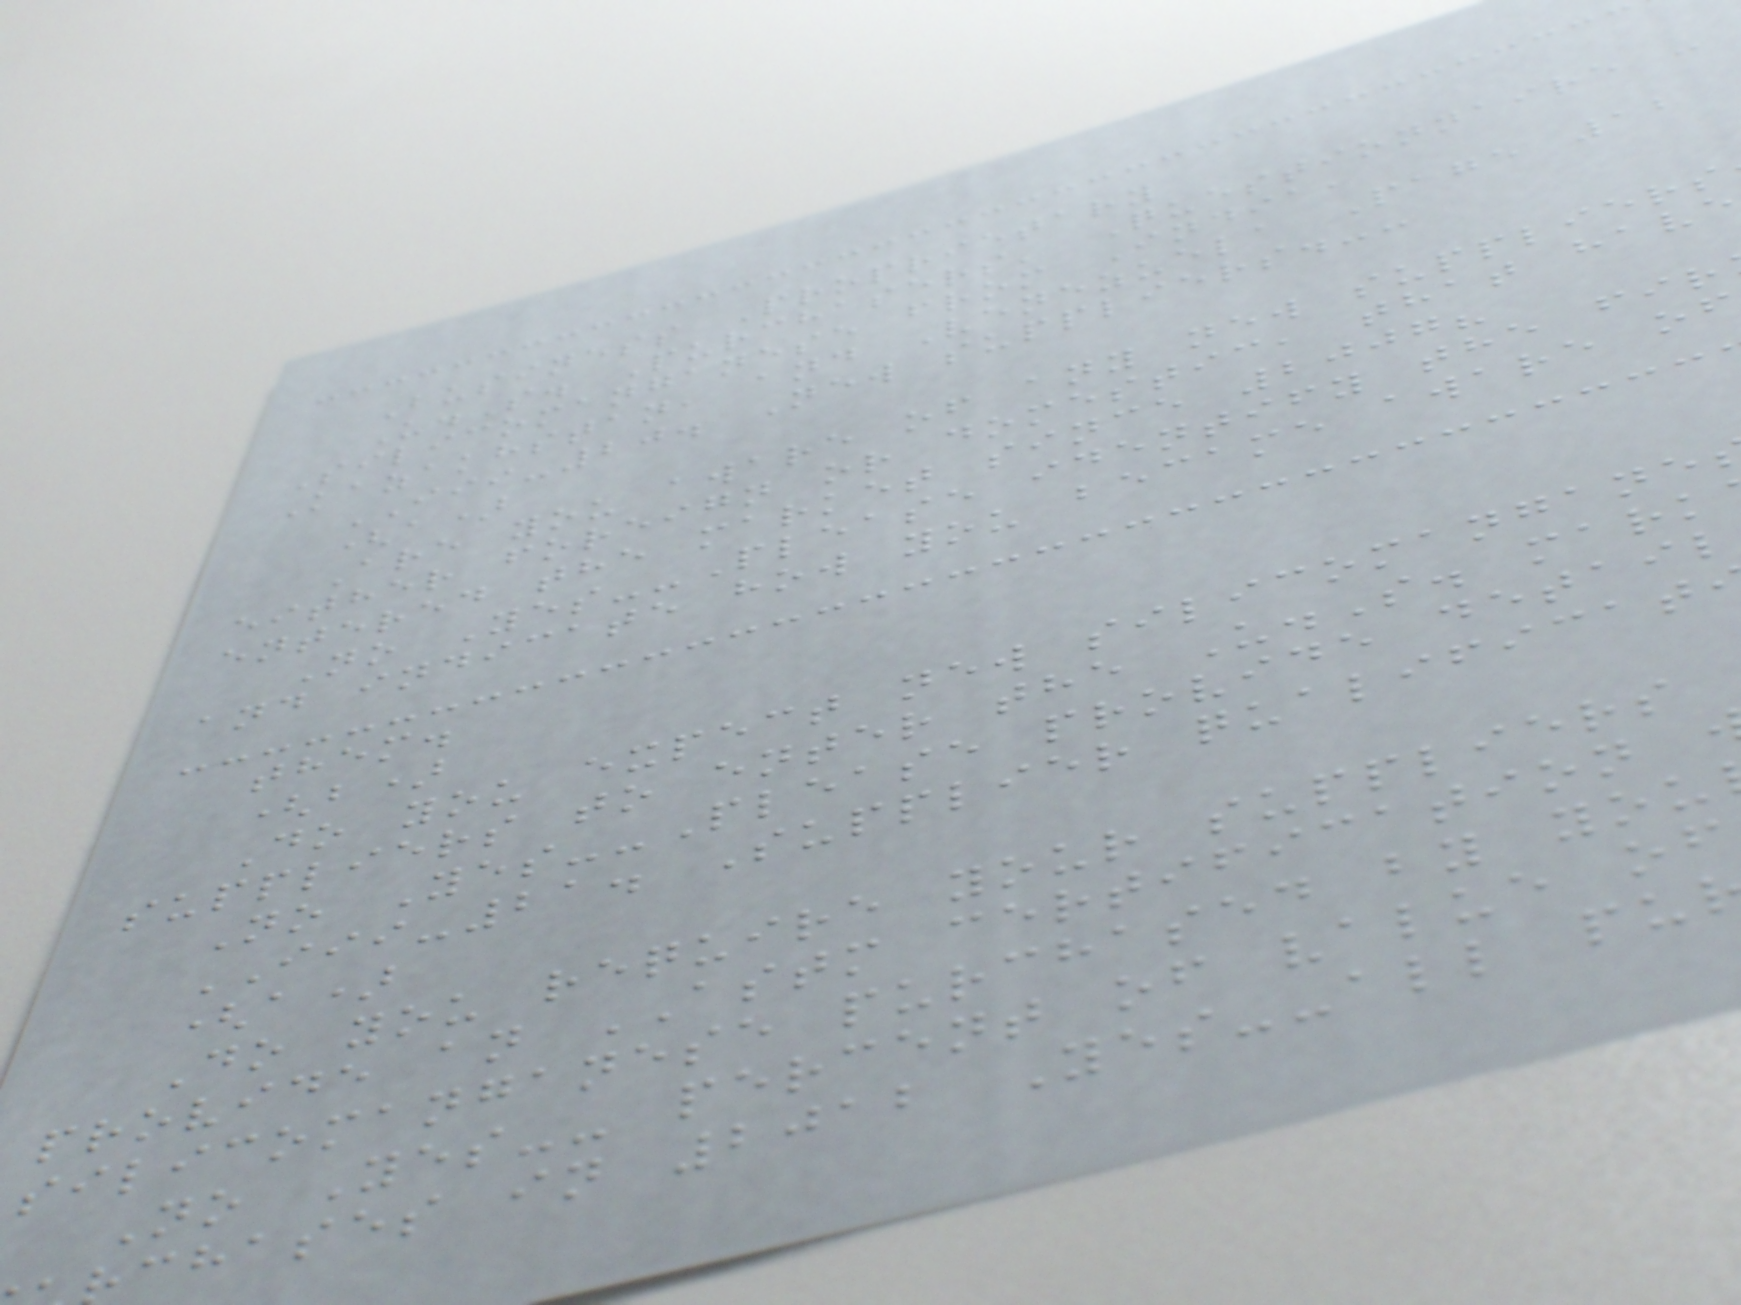Business Proprietary
U.S. Purchasers' Questionnaire -
Silicomanganese from India,
Kazakhstan, and Venezuela Page 12
III-20. New suppliers.--
(a)
Are you aware of any new suppliers
either foreign or domestic, that have
entered the market since 2007?
No Yes--Please identify the fir
and indicate how you became aware of
them.
(b)
Do you expect new silicomangane
suppliers to enter the U.S. mark
No Yes--Please provide detail
III-21. Supplier qualificat
(a)
Do you require your suppliers
provide an ASTM certification
silicomanganese purchased by you
No Yes-- percent of value of
chases in 2012 Yes--all pu
